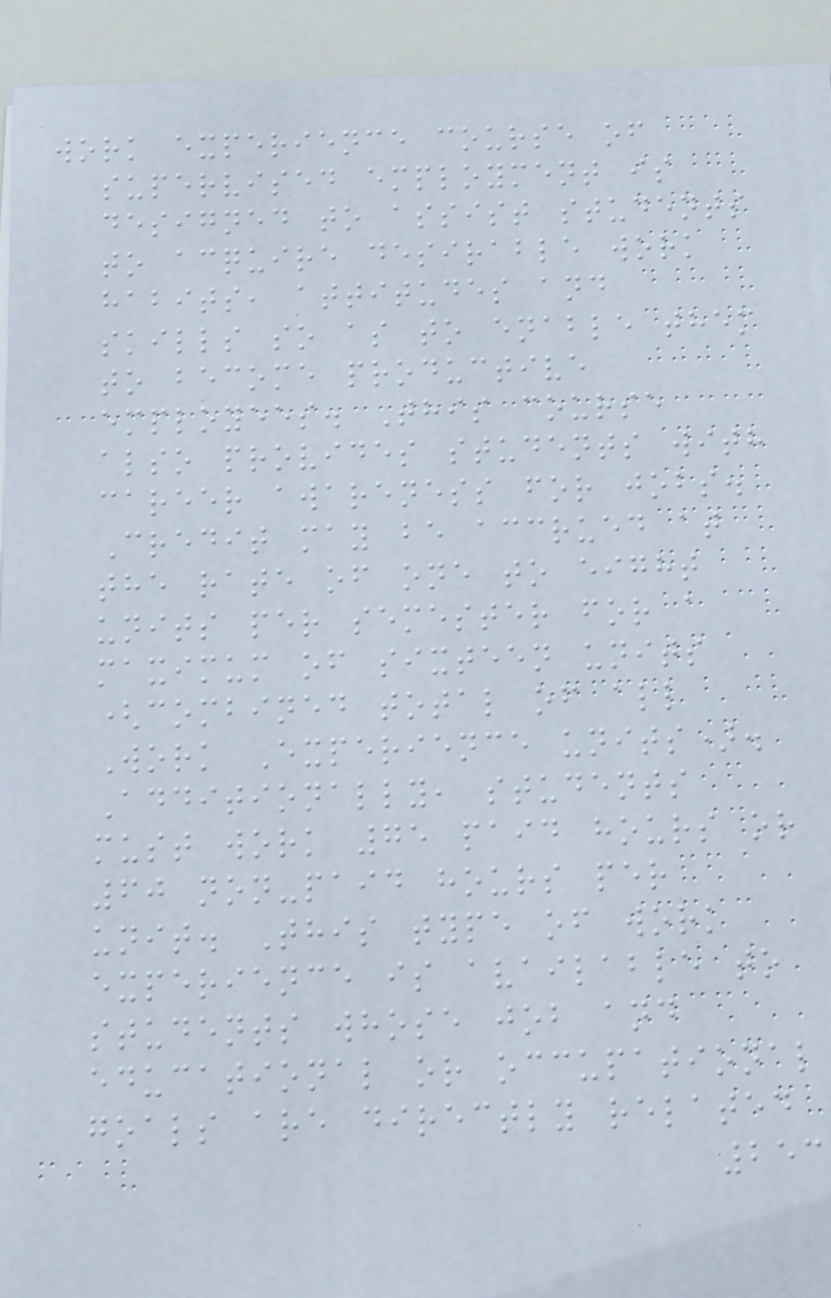work experience course of
supervised employment is
designed to assist students
to acquire desirable work
habits, attitudes and
skills so as to enable them
to become productive
employees. This course
also provides students with
career awareness for jobs.
Credit may be accrued at
the rate of one to eight
units per semester for a
maximum of sixteen units
(combined total of all
Work Experience units).
Additionally, students
must work 75 paid hours or
60 non-paid hours per
unit. This type of work
experience is available to
students whose job and
educational or occupational
goals are directly related
253
